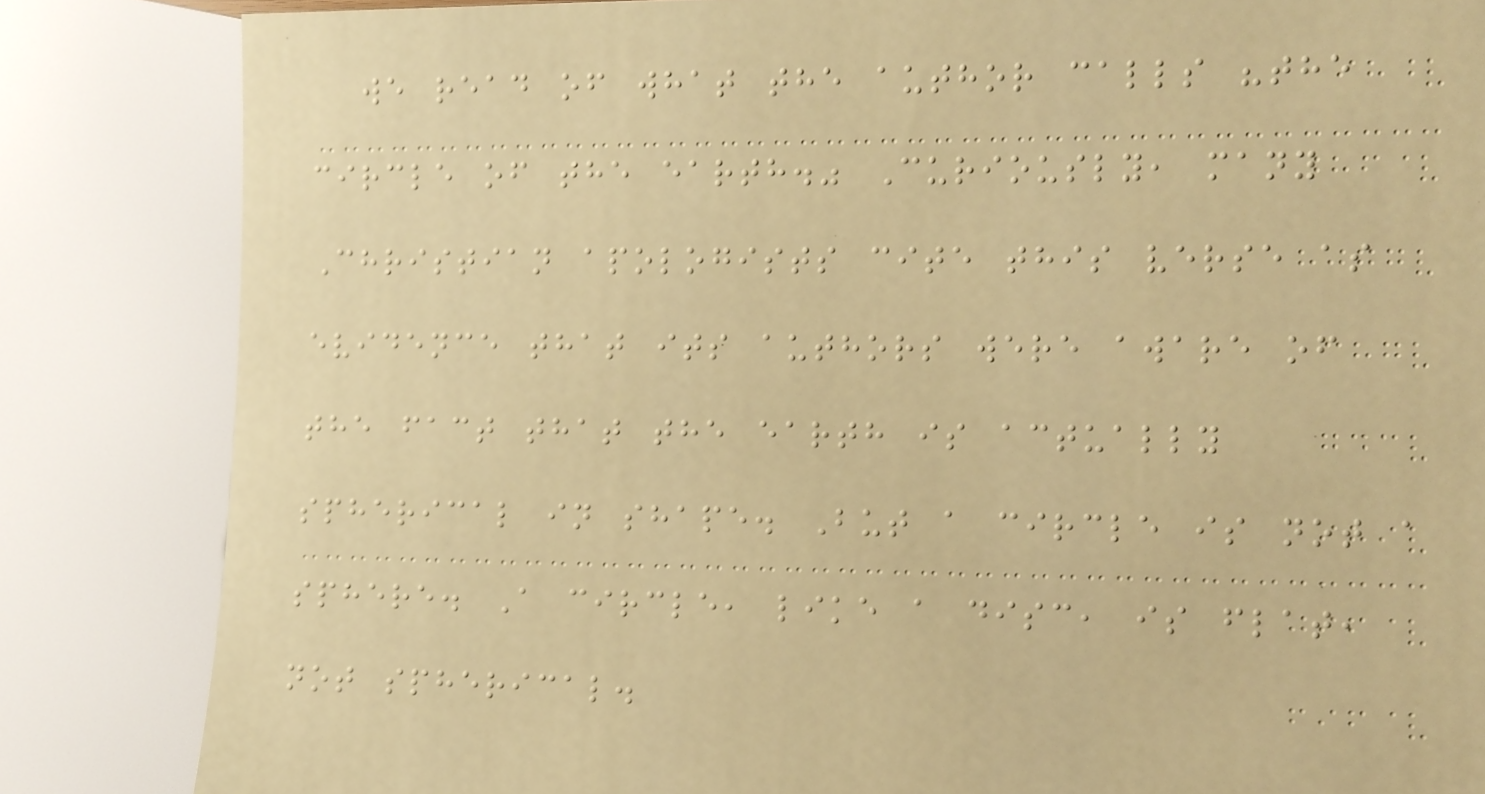we read of what the author calls "the
circle of the earth." Curiously, many
Christian apologists cite this verse as
evidence that its authors were aware of
the fact that the earth is actually
spherical in shape. But a circle is not a
sphere. A circle, like a disc, is flat,
not spherical.
